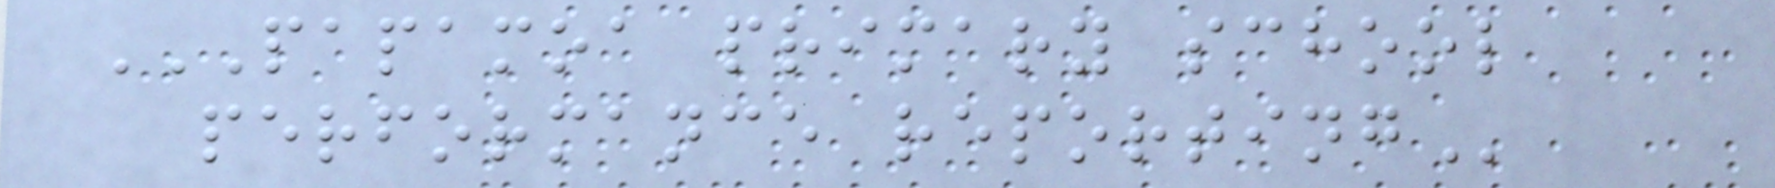PAPAMOA PRIMARY SCHOOL
PERFORMANCE REPORTING
